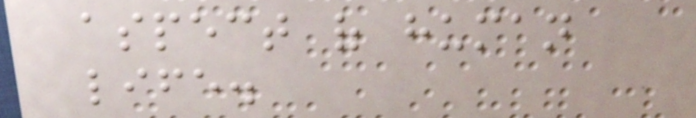aspect of human
life.
